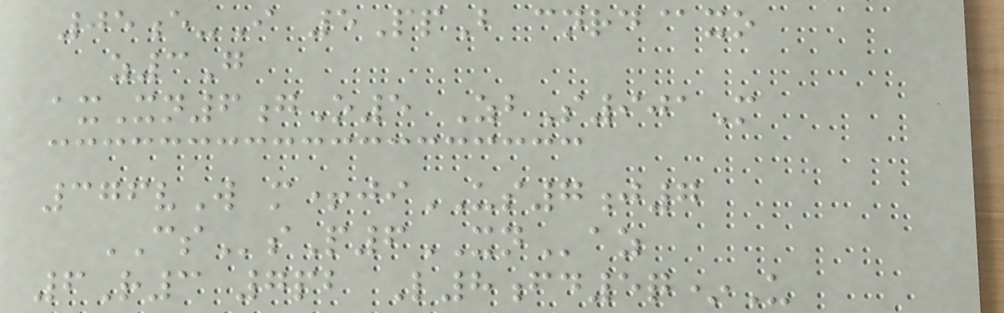05e-I 5PpB cnrd@xo
z3G
axXn6gO5 ZbS901M
376vW m+jiUS7j7
CSsP6XNaz
6R3 7pb L8fd5q*U
